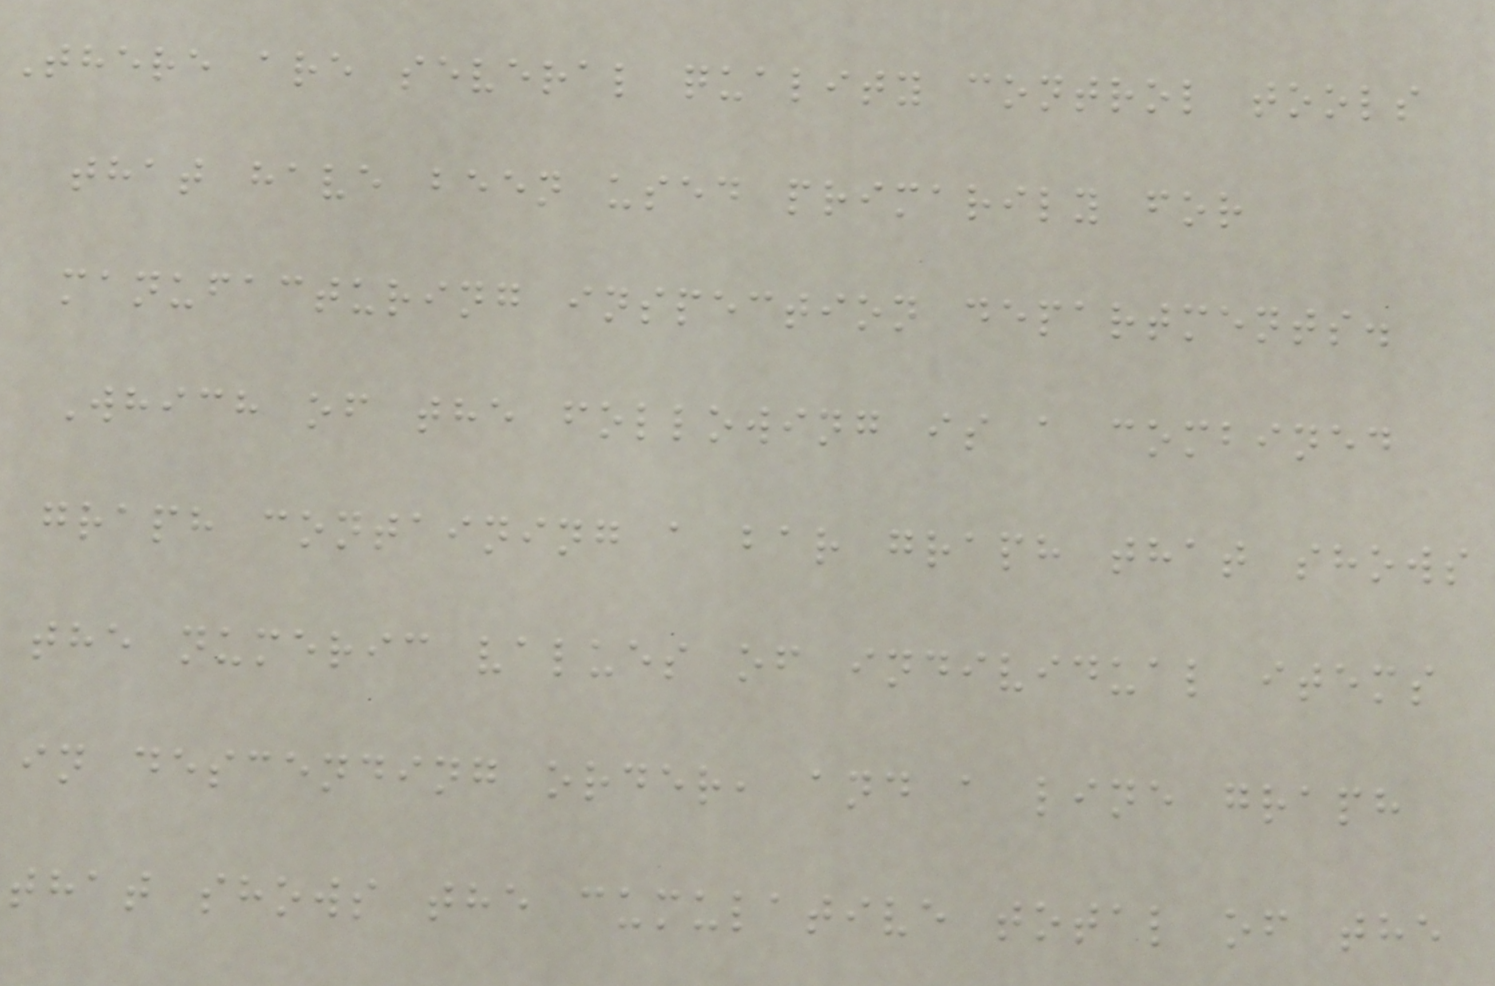There are several quality control tools
that have been used primarily for
manufacturing inspection departments.
Which of the following is a combined
graph containing a bar graph that shows
the numeric values of individual items
in descending order, and a line graph
that shows the cumulative total of the
